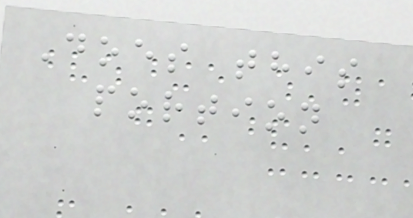Does this
portion
